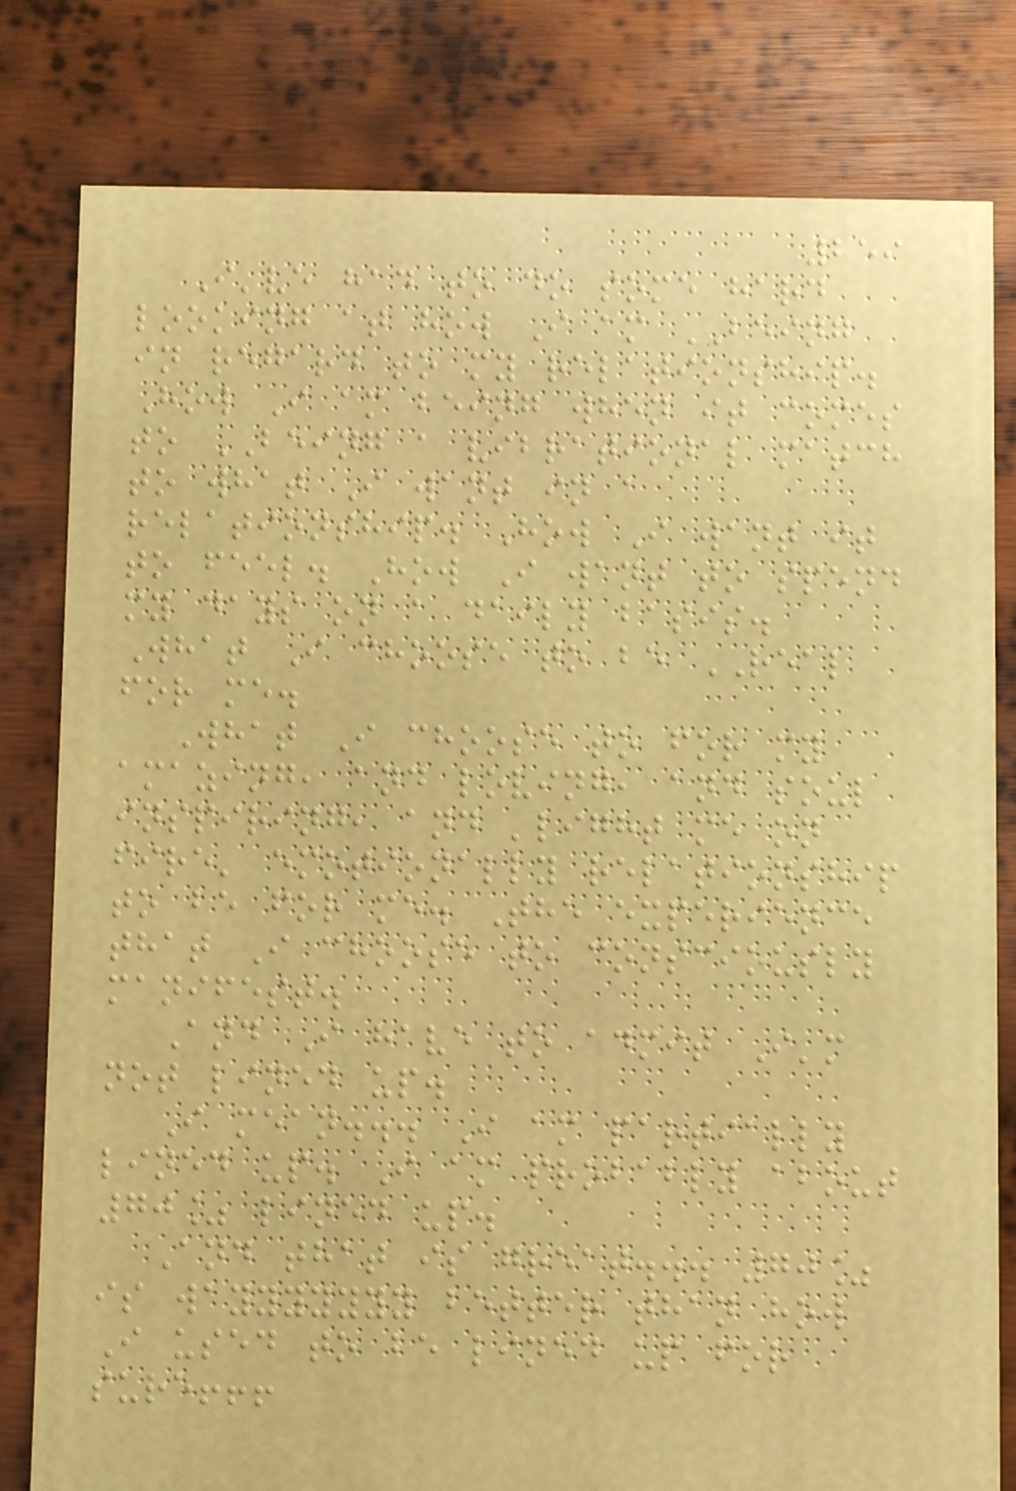259
I've had to do some hard
looking at how I am BEING
in regard to my relationship.
How I am being when it comes
to BEING a vibrational match
to what I want in a
relationship. How I want it
to feel. How I want to spend
my days on a daily basis.
What I choose to be REAL
for me.
What I choose to for my
amazing, and loving, and soul
inspiring, and 'light me on
fire' emotionally relationship
to be for me. The experience
that I choose to consciously
manifest.
And I have to admit I'm
not lined up.
I mean... I am partially
lined up. I am probably about
70% lined up.
And that is great... 70%
is wayyyyyyy better than how
I used to be lined up for
sure!!!
